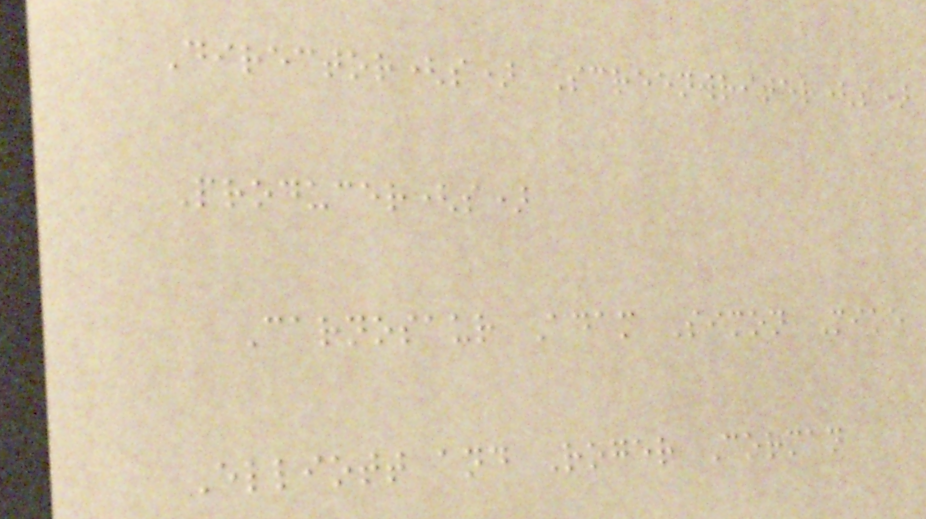Director(s) Screenwriter(s)
Producer(s)
Carnosaur Adam Simon Mike
Elliott and Roger Corman
